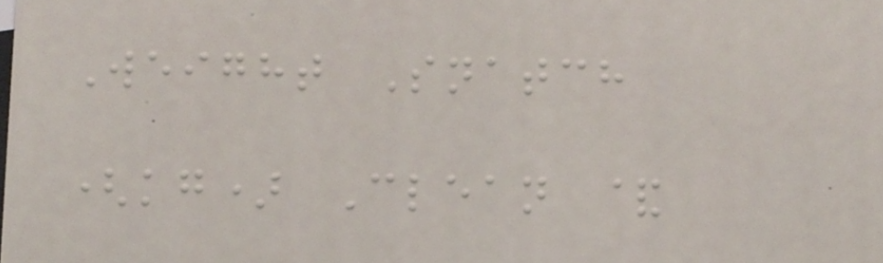Weight Snatch
(kg) Clean &
